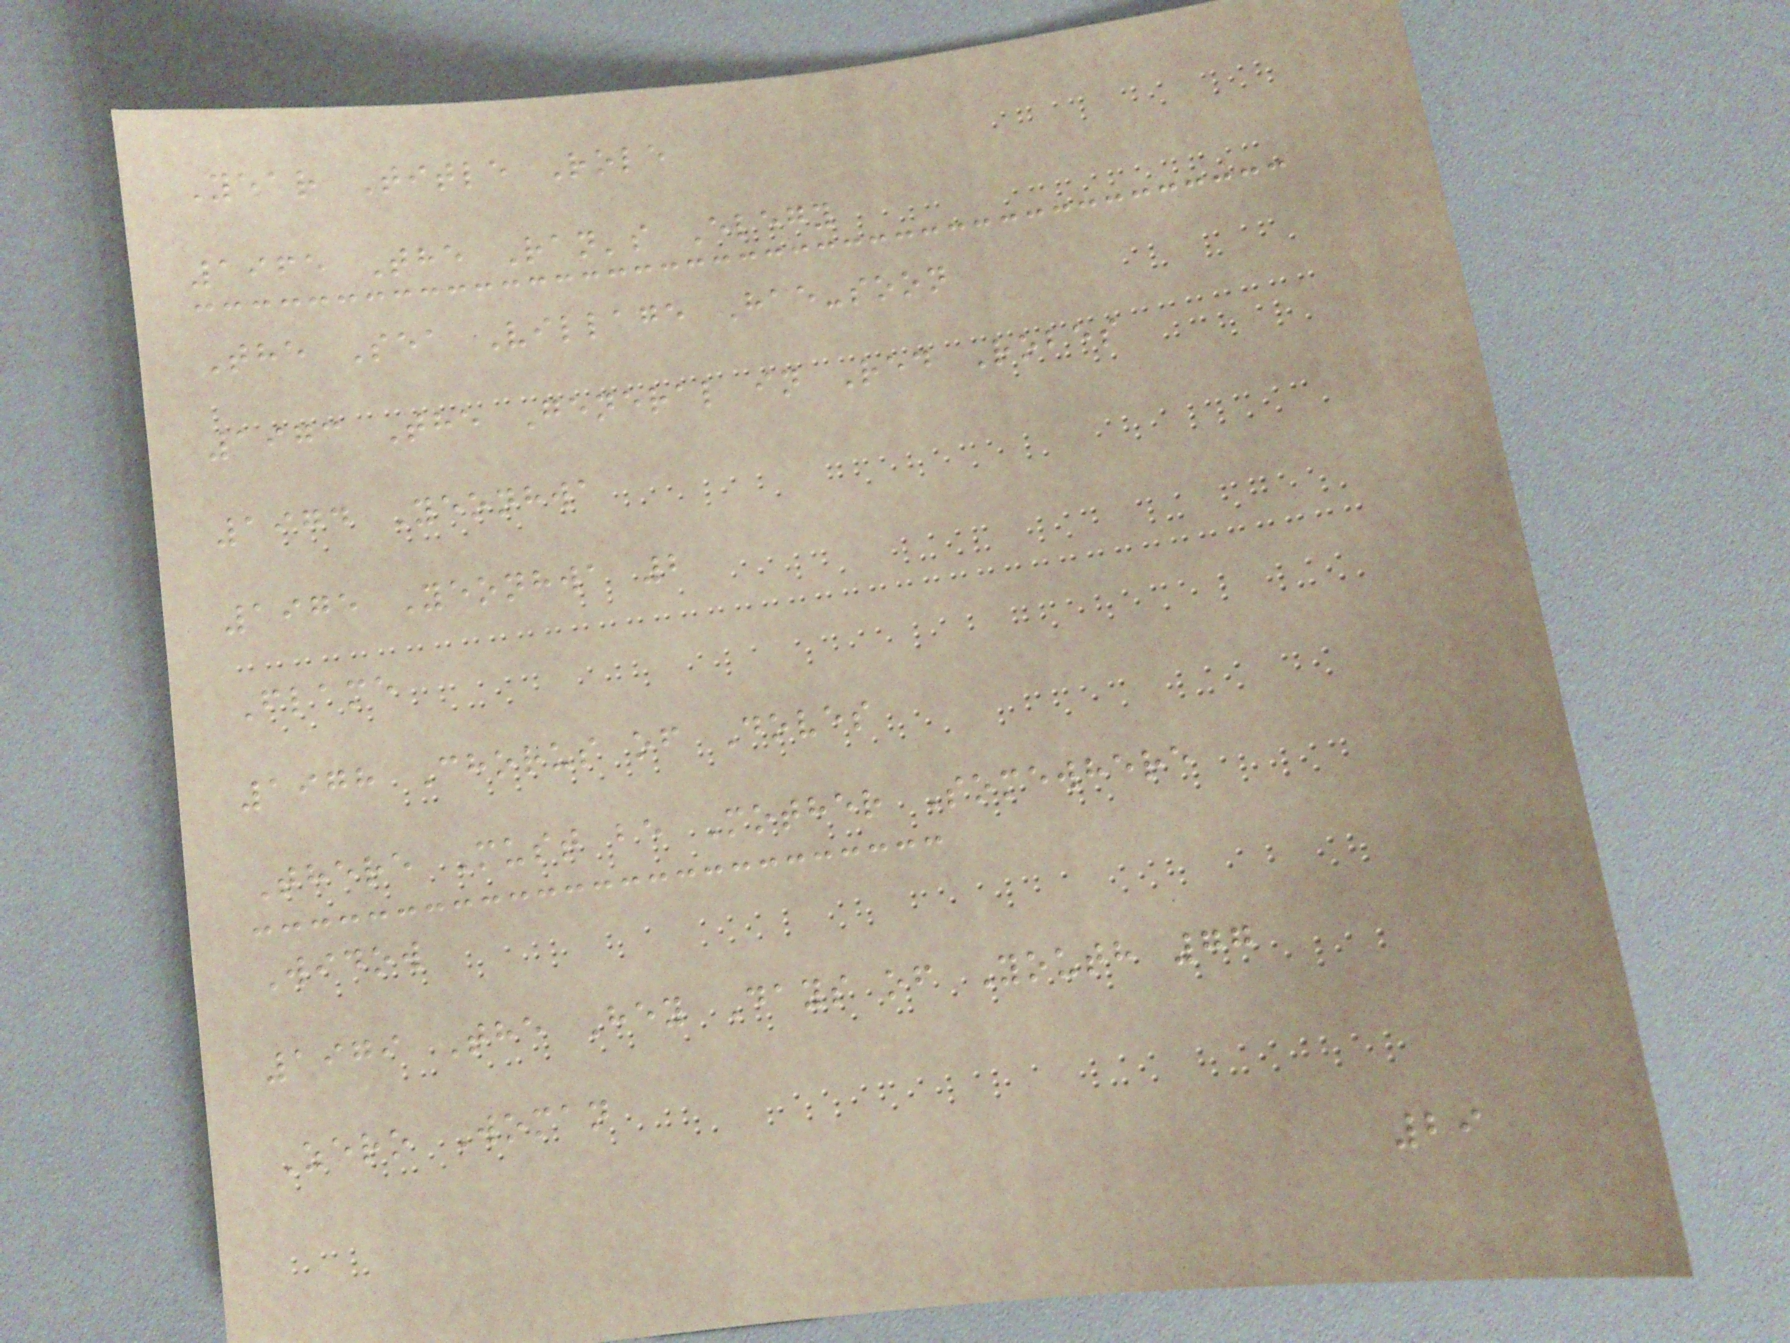Year Title Role
1965 The Ran's Elegy
The Sea Village Hae-soon
1973 The General in Red Robes
1974 Yeonhwa
1975 Yeonhwa 2
Flame
1978 Chorus of Doves
There Must be Mother Somewhere
Widow
1979 The Hey Days of Youth 77
Zero Woman
29
